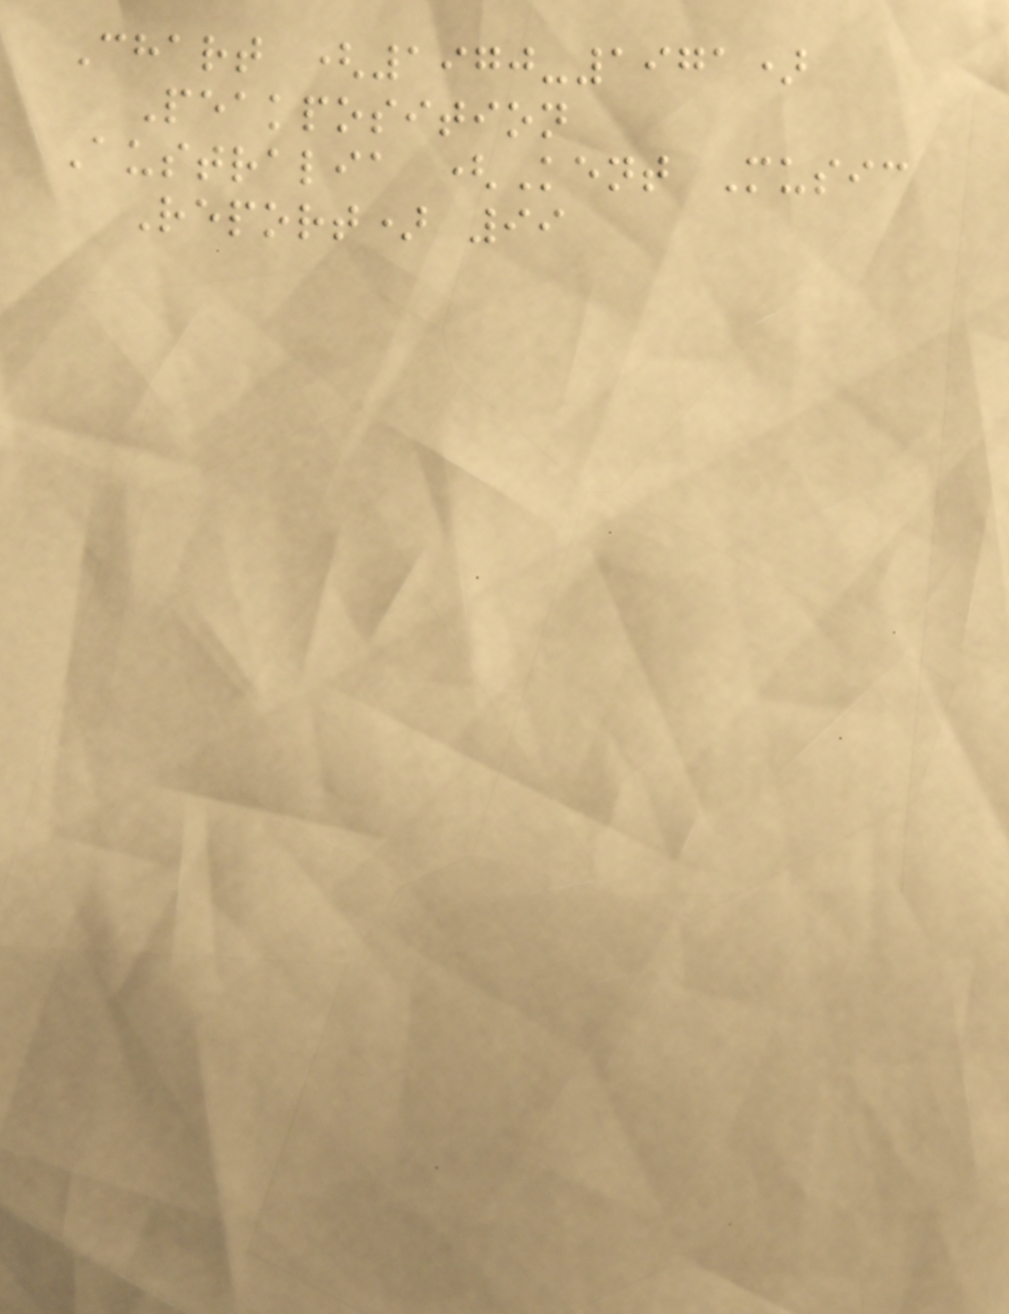Chart (1970-1971)
Peakposition
Australia (Kent Music
Report) 99
